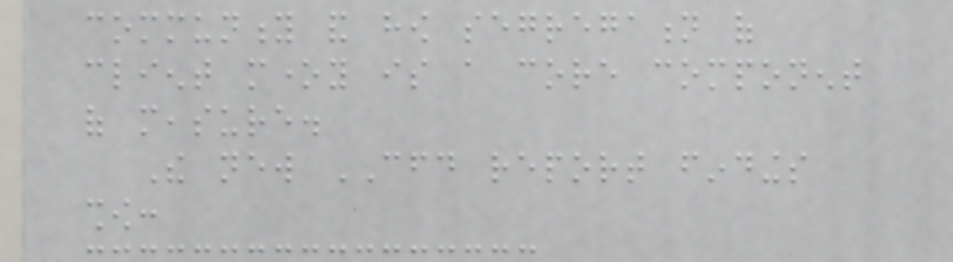community and how segregation of
client money is a core component
of measure.
The new CFD report findings
show:
